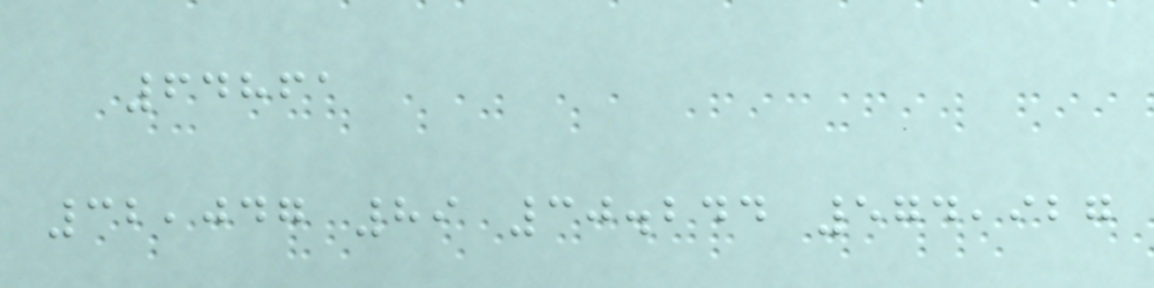64861
32,047 89 30.244 574,927
